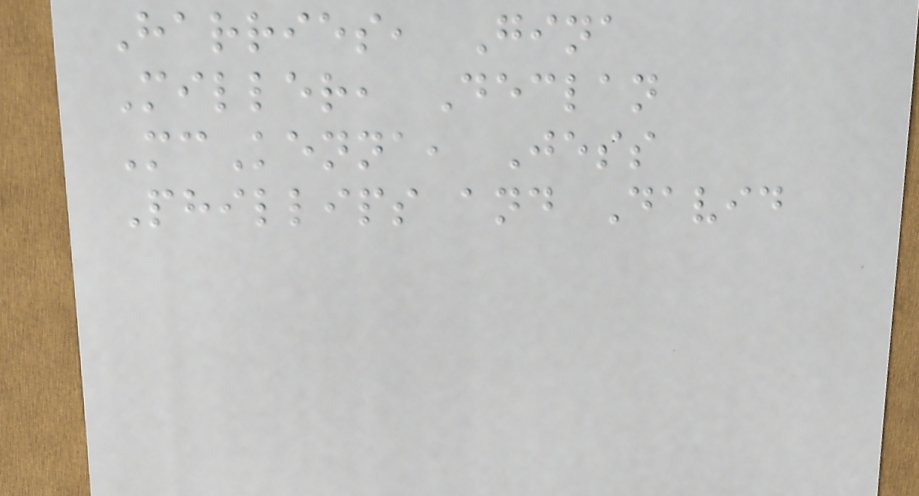Harries, Gina
Miller, Declan
McKenna, Jess
Phillips and David
